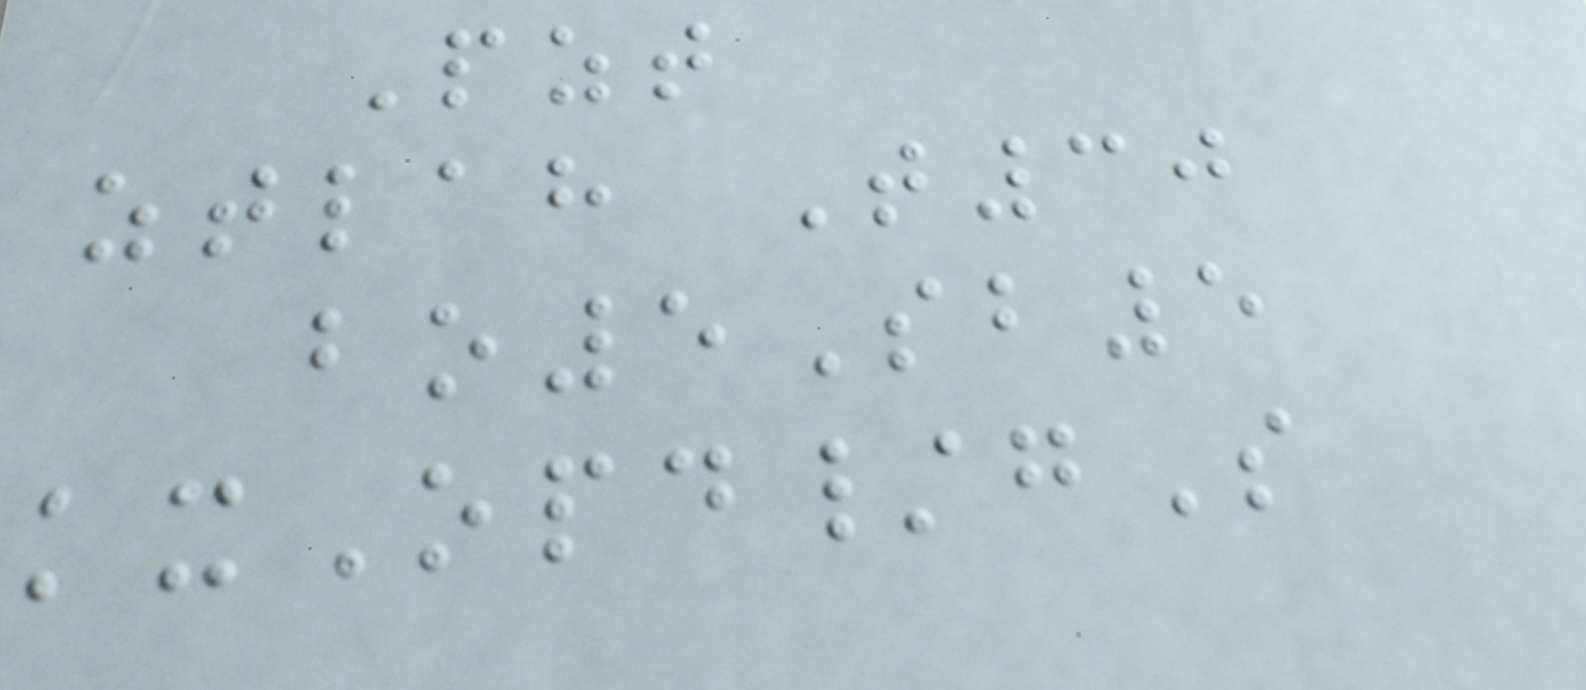Pzt
ztlah T30
bo5Sb5
kxOpd/gS
